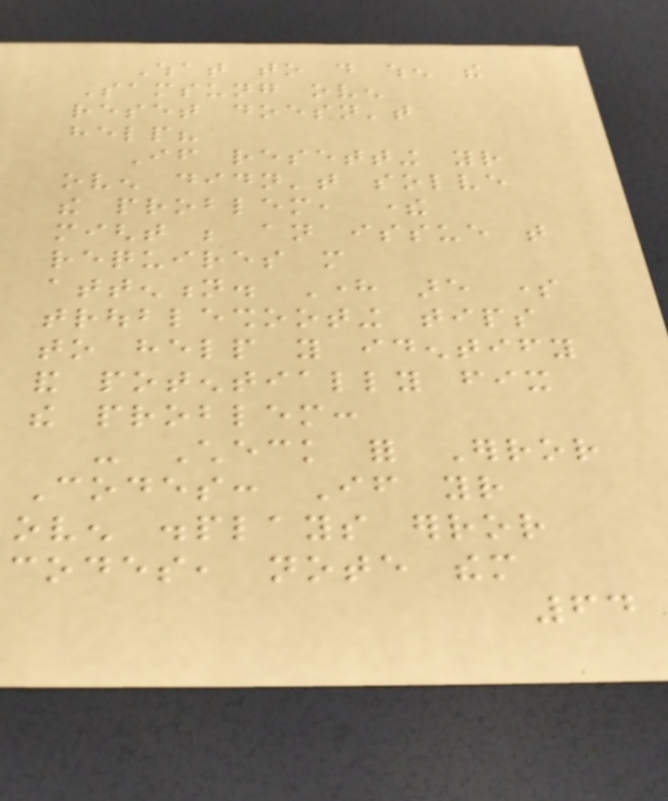What to do when the
Samsung oven
reset doesn't
help?
If resetting your
oven didn't solve
the problem, there
might be an issue that
requires more
attention. Here are some
troubleshooting tips
to help you identify
and potentially fix
the problem:
- Check for Error
Codes: If your
oven displays error
codes, note them
64
